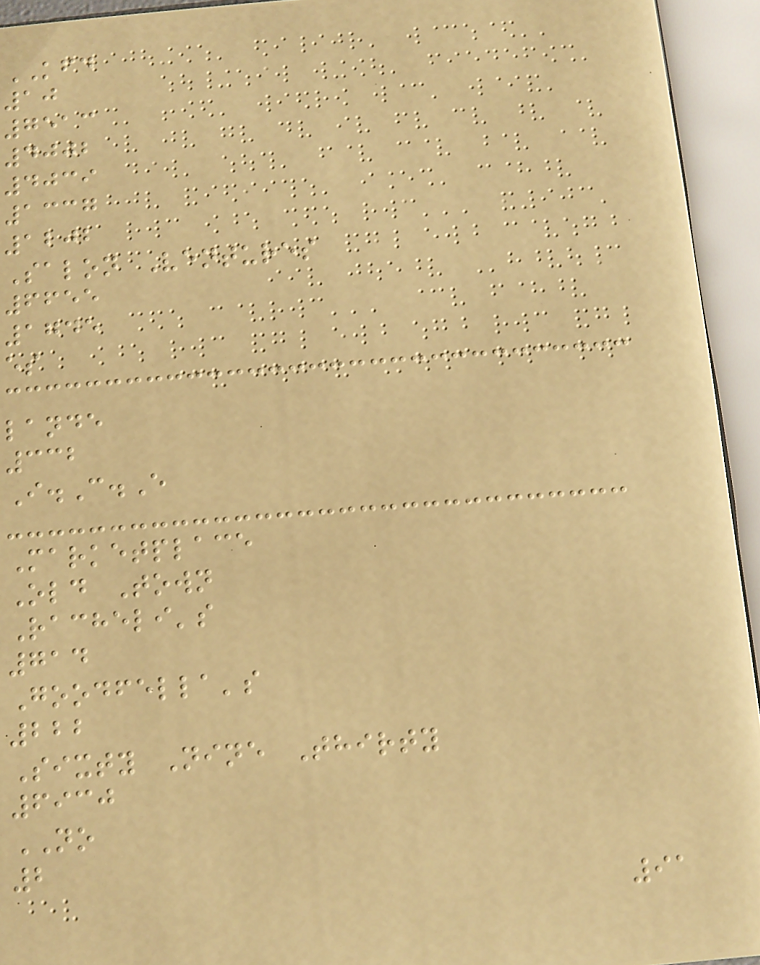KFD
10
7513
4002
4039
1337
1202
Salon Ventures
6655
1745
es
lande
332
I.C.E
Marketplace
Old Town
Racheli's
714
Goodfella's
222
Sixty Nine Thirty
6930
NO
2
91
